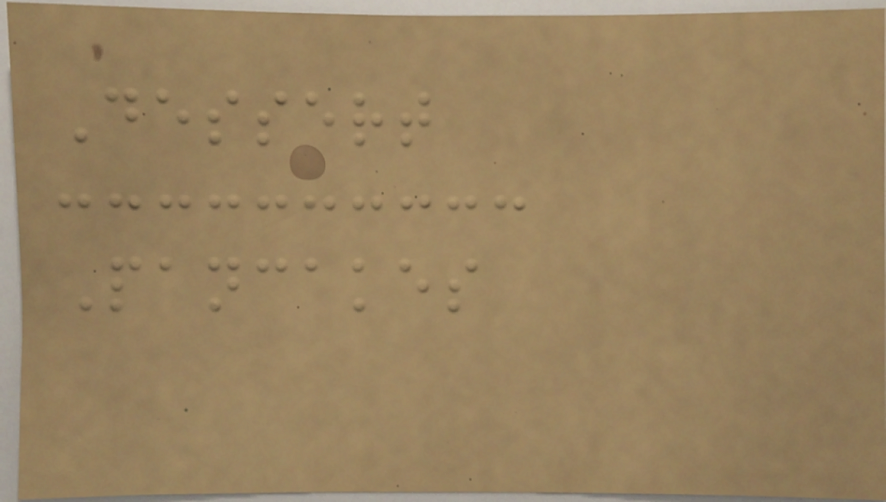Dessert
Pancakes
